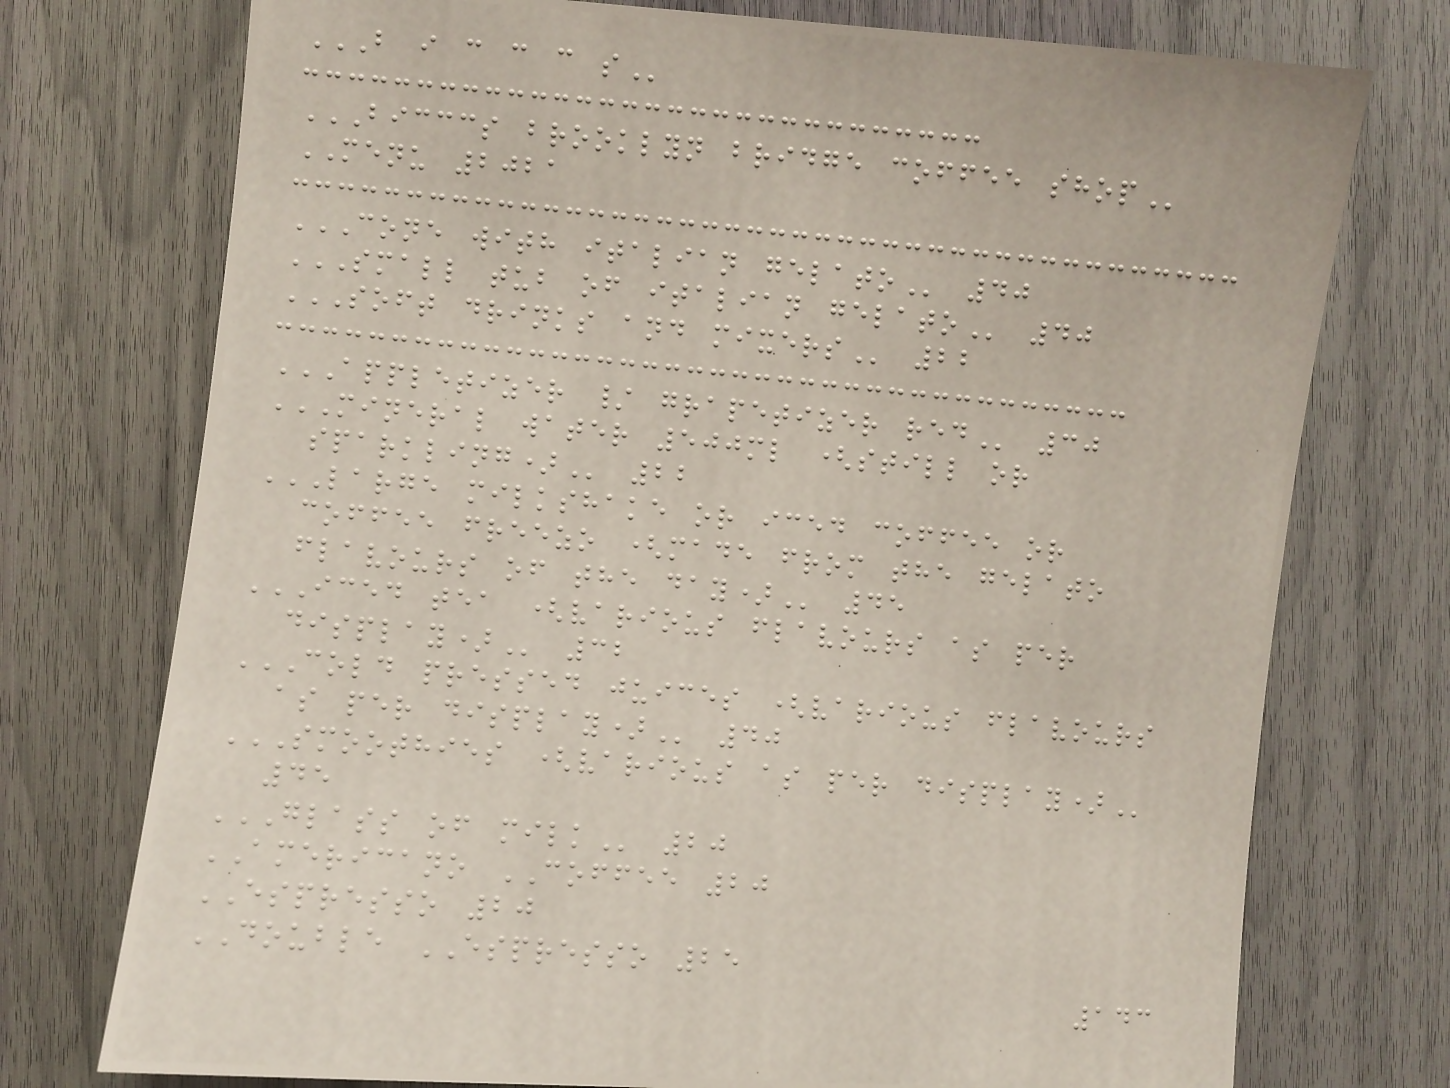B I C C C S
BICCCS BROOKLYN BRIDGE COFFEE SHOP
MENU 2021
CONE WITH ITALIAN GELATO 40
SMALL TUB OF ITALIAN GELATO 40
SOFT DRINKS AND MIXERS 22
APPLETIZER / GRAPETIZER RED 30
MINERAL WATER 500ML (STILL OR
SPARKLING) 22
LARGE MILKSHAKE OR ICED COFFEE OR
COFFEE FREEZO (MADE FROM THE GELATO
FLAVOURS OF THE DAY) 45
ICED TEA (VARIOUS FLAVOURS AS PER
DISPLAY) 32
COLD PRESSED JUICES (VARIOUS FLAVOURS
AS PER DISPLAY) 40
SMOOTHIES (VARIOUS AS PER DISPLAY)
45
GLASS OF MILK 20
AMERICANO COFFEE 20
ESPRESSO 20
DOUBLE ESPRESSO 25
143
